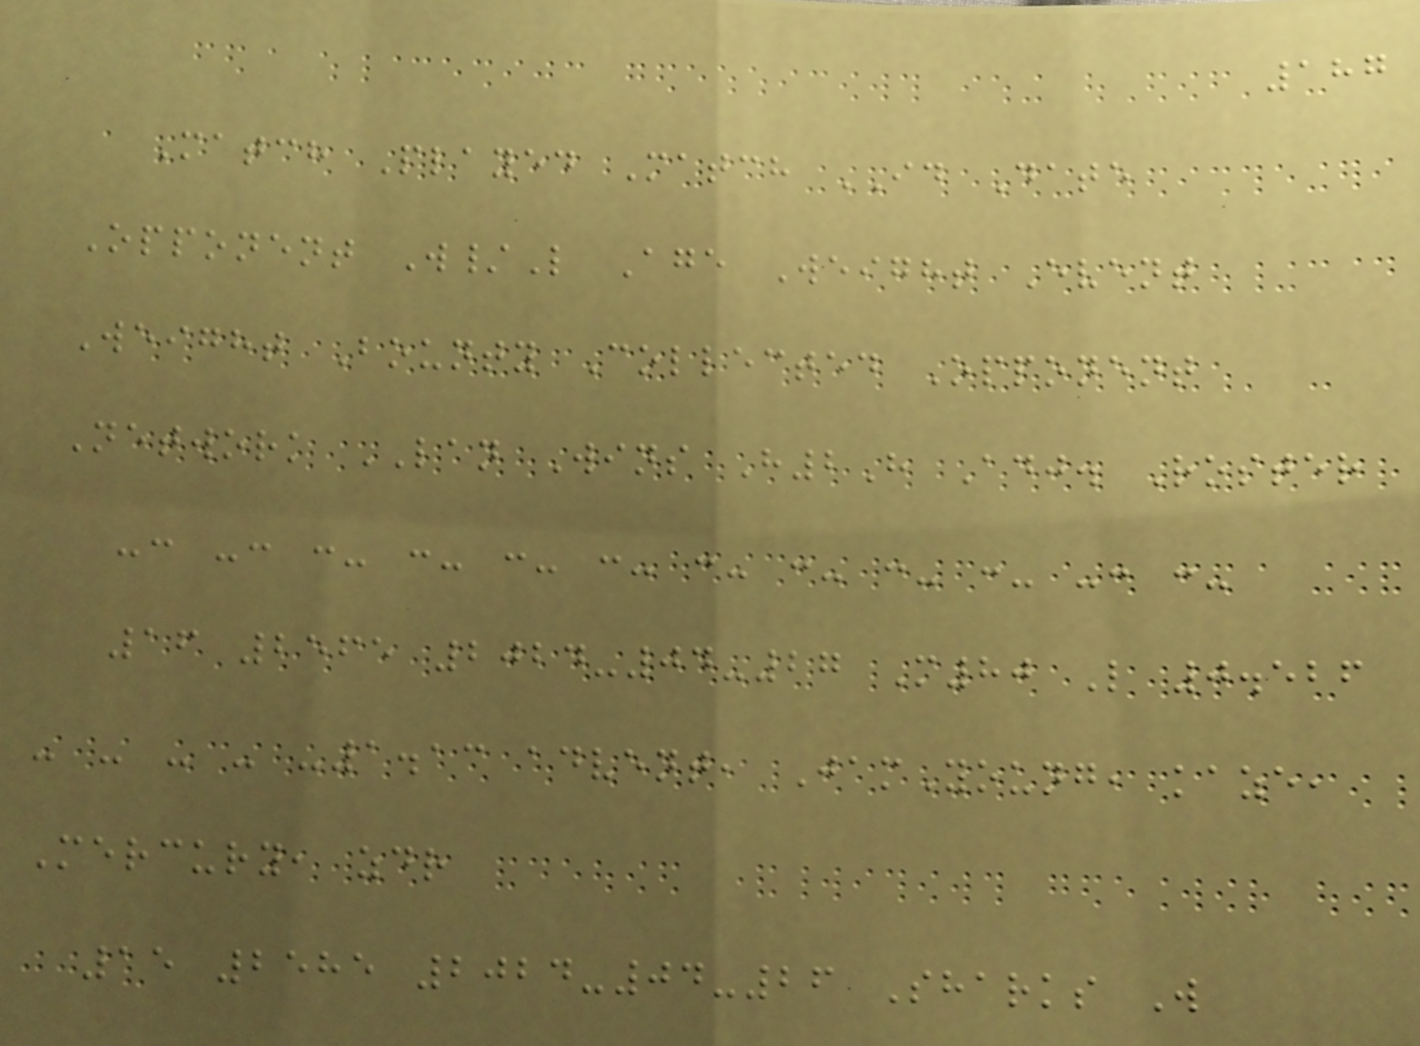187
Match Played Match ID Date
Opponent W/L Age Weight Event
Weight Bounty Collected Opponent
Network LAN Wins H2H Adj. Roster
-: -: :- :- :- :- :- :- :- :- -: :-
16 2565 2024-04-27 M80 L 0.526
- - - - -1.13 advent, JamYoung, kaze,
Mercury, zdr
15 2585 2024-04-26 Sharks W
